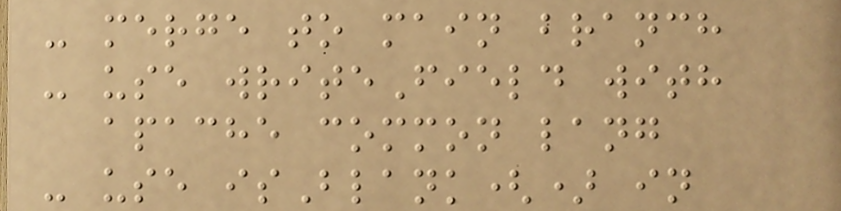- merge to main branch
- use writeField with
apache common lang
- use isBlank() in
